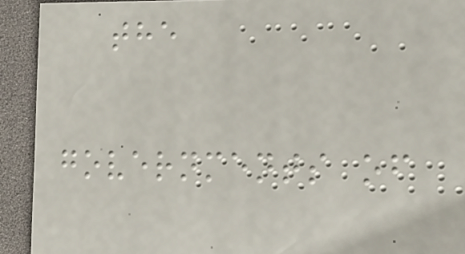the
governments of
